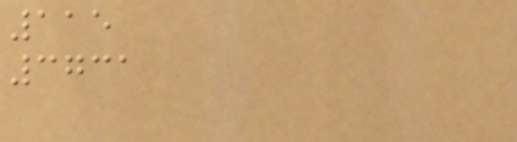115
3731
